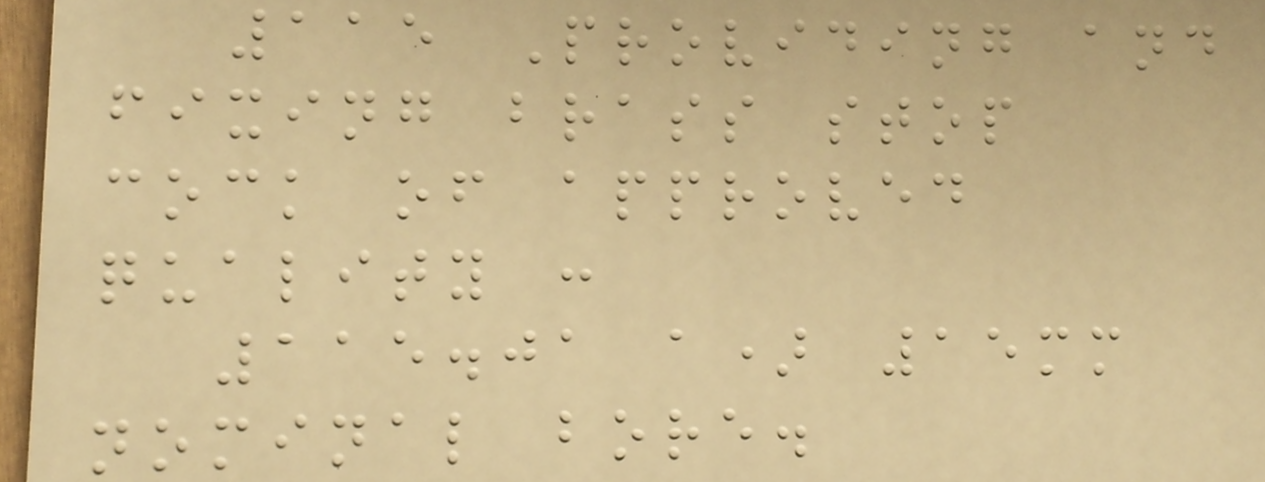115 Providing and
fixing brass stop
cock of approved
quality :
115.01 a) 15mm
nominal bore.
